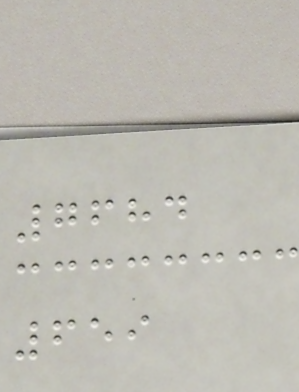7684
659
